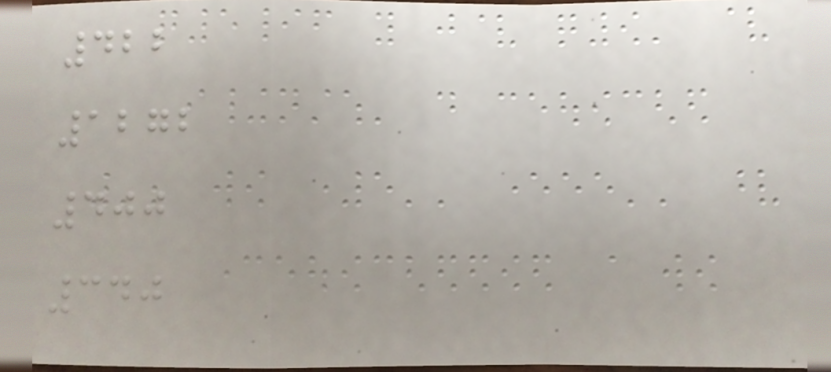422
1272
400
340
